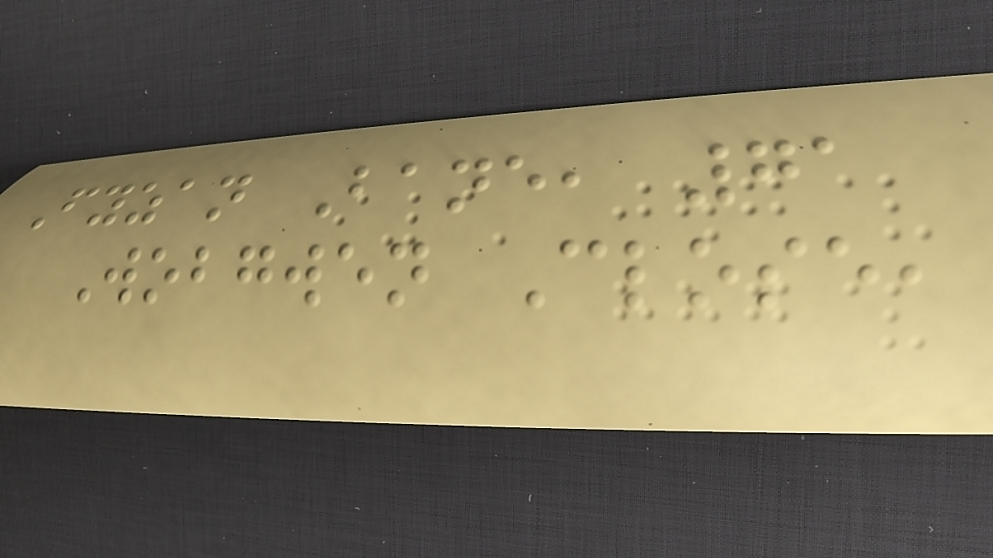Fyzan Bane, 71
Wobgwen Close,
